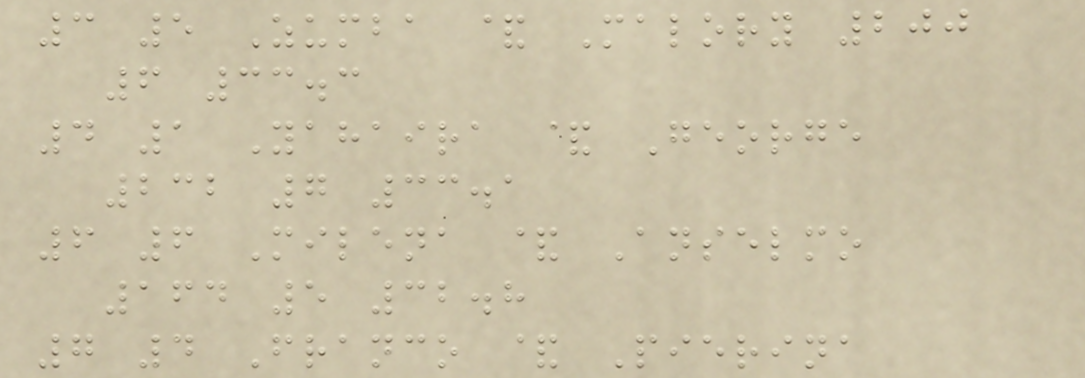3 5 Zumba & Malory 200
6 33.3
4 1 Yahaira & George
232 7 33.1
6 6 Milena & Anselmo
164 5 32.8
7 4 Franco & Pierina
